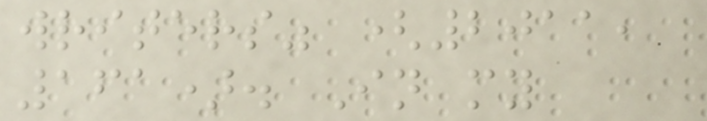writers" (2011,
161). In my
